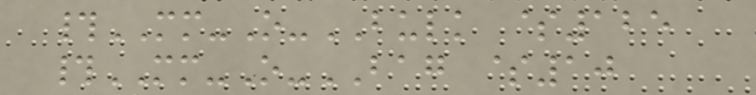#MM-O-BULK $125
#MM-O-BAG $10
